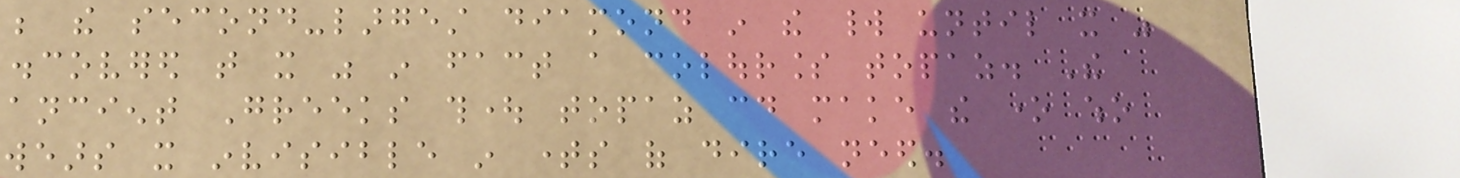be the second-largest diamond in the world until it was
discovered that it was in fact a colourless topaz. The
ancient Greeks thought topaz could make the one who
wears it invisible in times of dire need.
